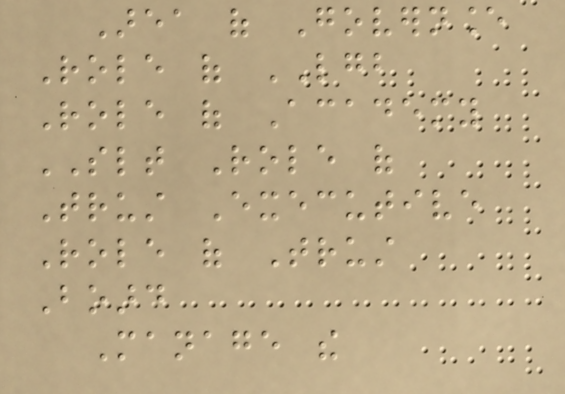Area of Governance
Role of LGB
Role of Academy
SLT Role of
Trust Executive
Role of Trust
Board
Manage the
